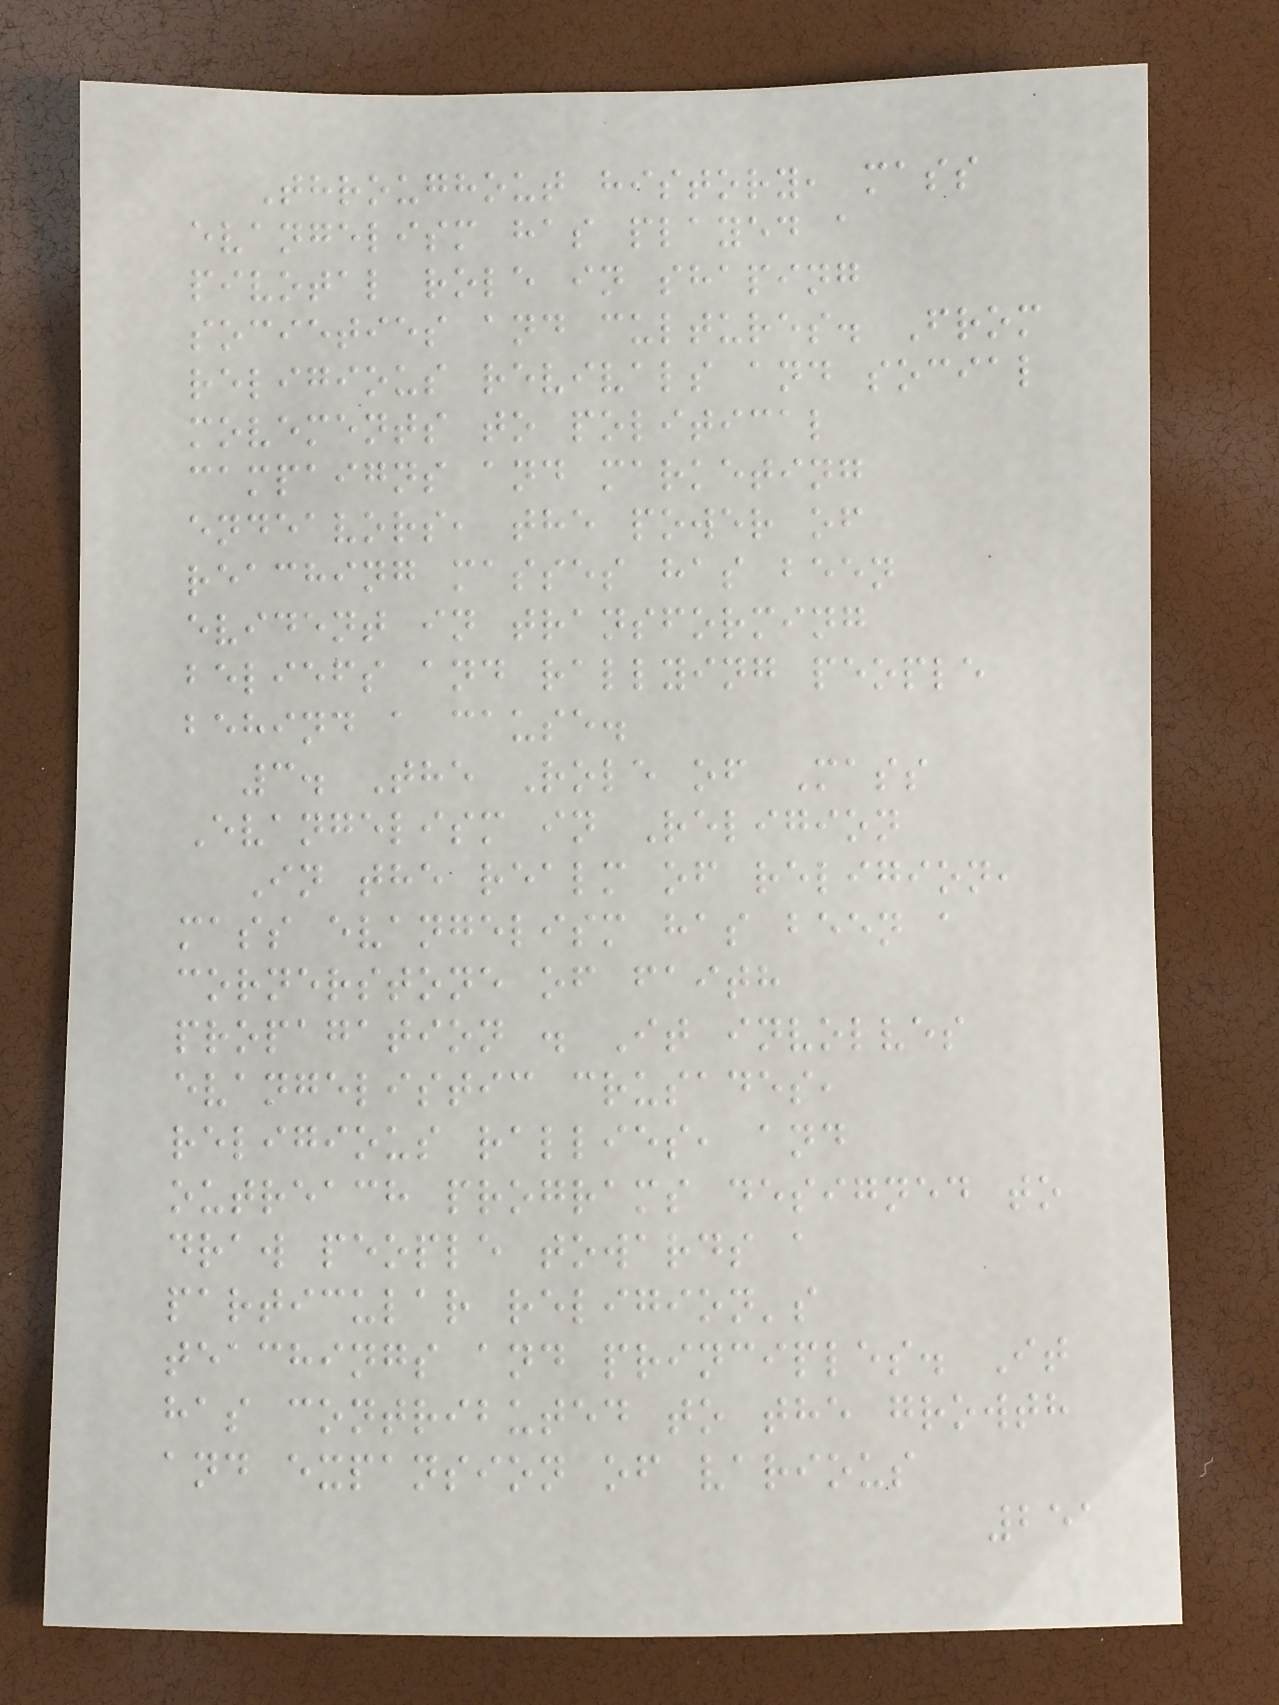Throughout history, mass
evangelism has played a
pivotal role in shaping
societies and cultures. From
religious revivals and social
movements to political
campaigns and marketing
endeavors, the power of
reaching masses has been
evident in transforming
beliefs and rallying people
behind a cause.
3. The Role of Mass
Evangelism in Religion
In the realm of religion,
mass evangelism has been a
cornerstone of faith
propagation . It involves
evangelistic crusades,
religious rallies, and
outreach programs designed to
draw people towards a
particular religion's
teachings and principles. It
has contributed to the growth
and expansion of various
251
